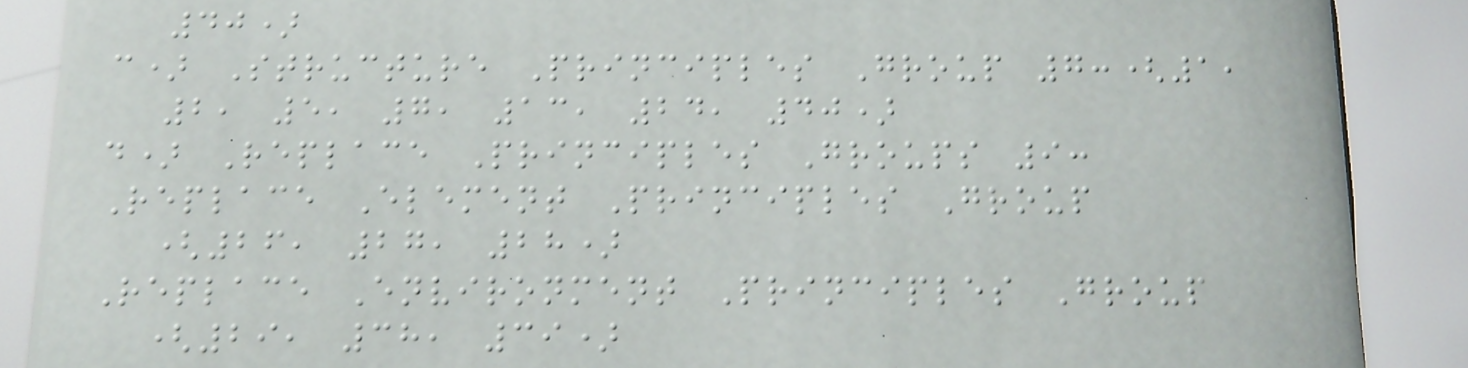40)
c) Structure Principles Group 7:(1,
2, 5, 7, 13, 24, 40)
d) Replace Principles Groups 9:
Replace Element Principles Group
(26, 27, 28)
Replace Environment Principles Group
(29, 38, 39)
